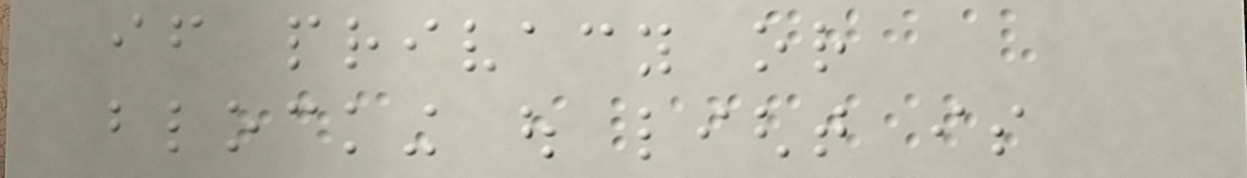if privacy or
blocking out light is
